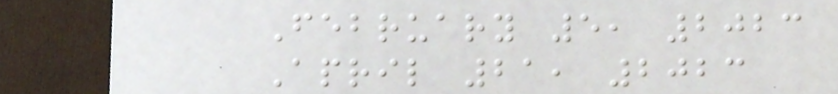February 5, 2023
April 21, 2023
